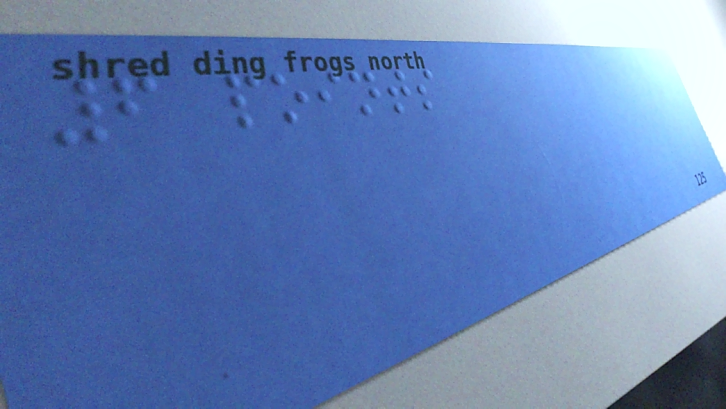6 points
